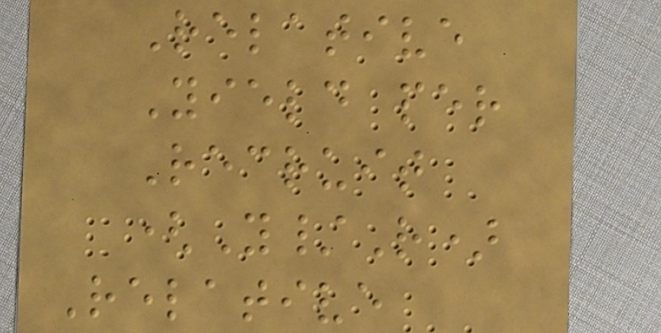Relative
Yield per
Recruit
(Y/R)
Relative
